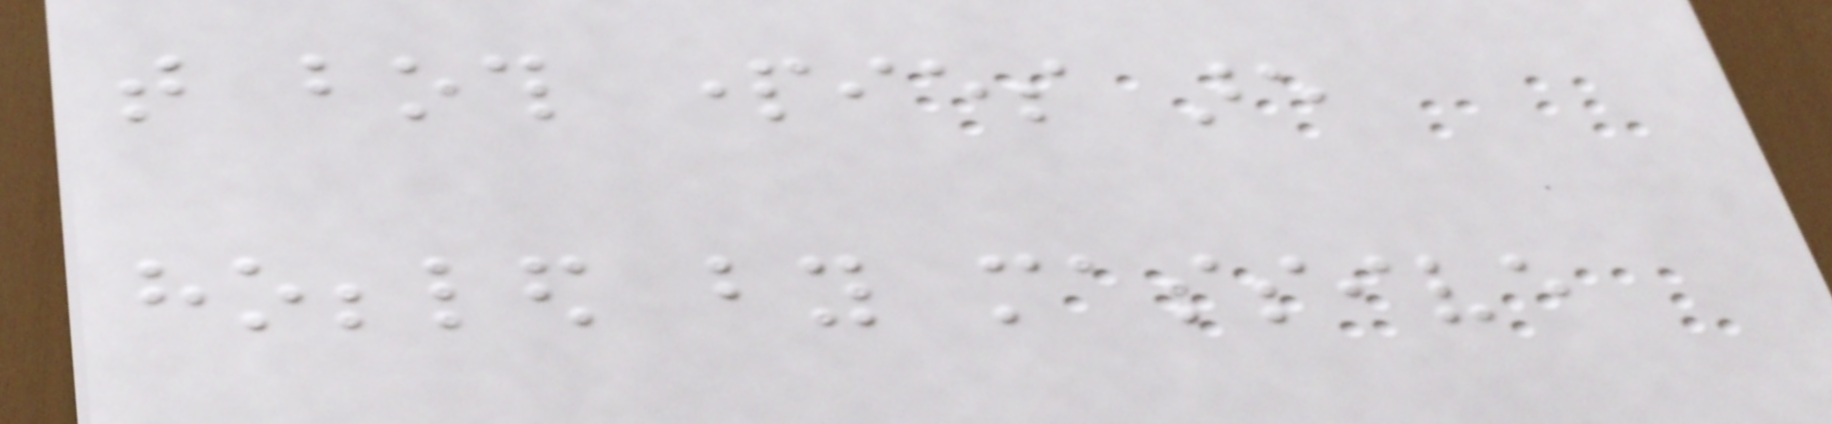that both parties are
hobbled by massive
